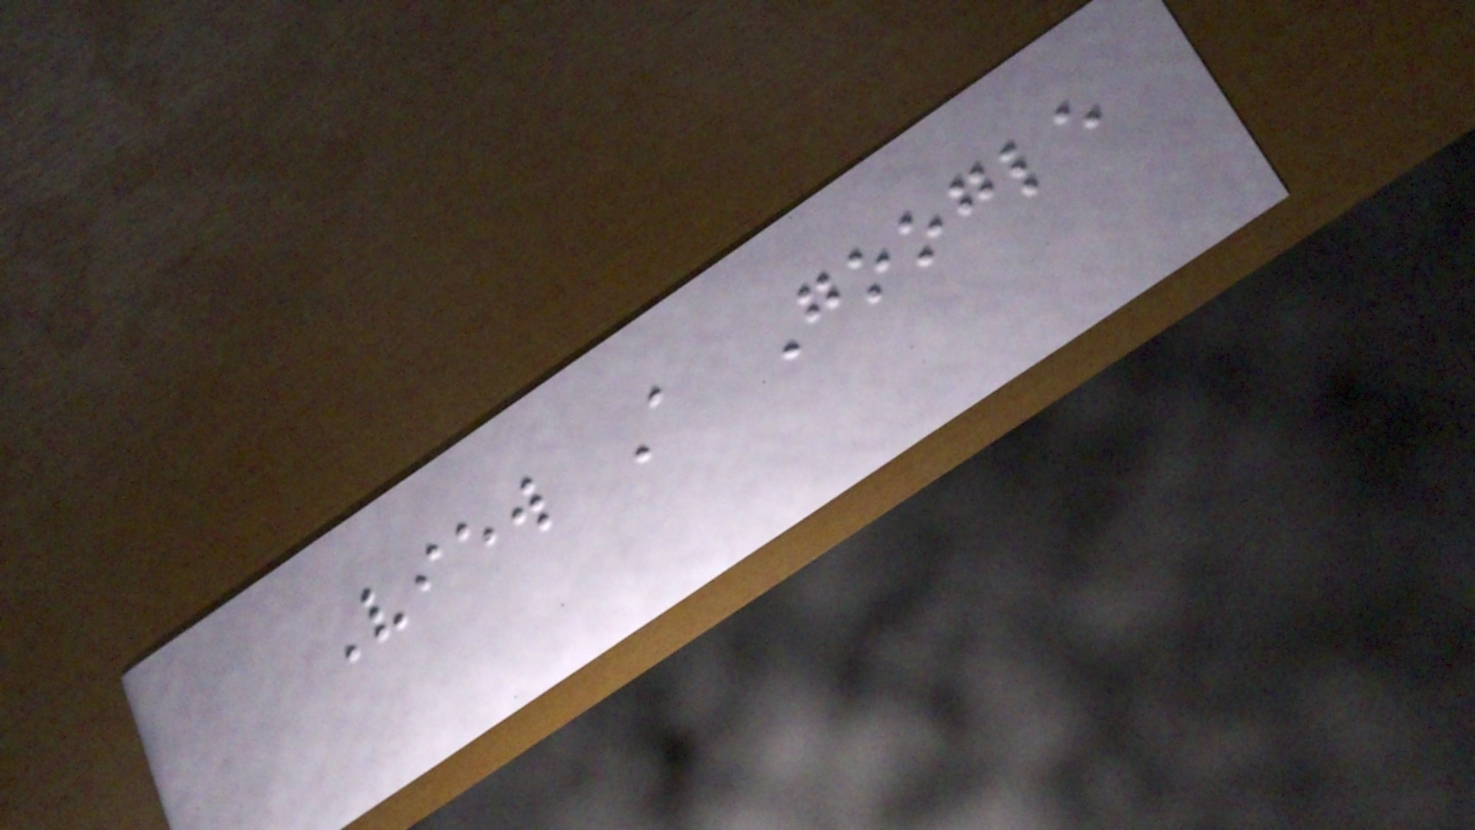View A Google
